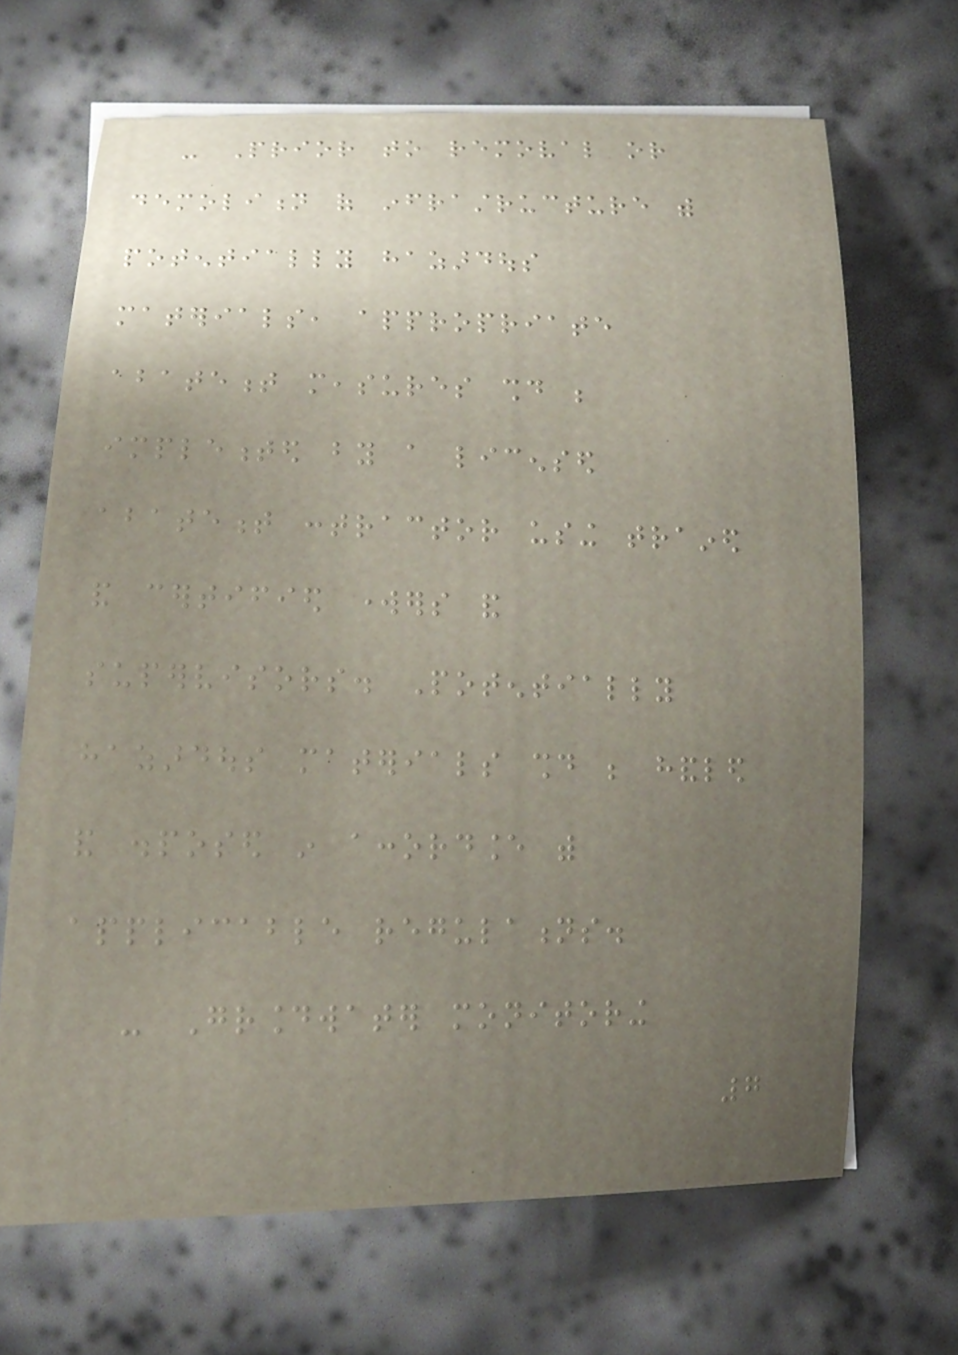- Prior to removal or
demolition of infrastructure with
potentially hazardous
materials, appropriate
abatement measures should be
implemented by a licensed
abatement contractor using trained
and certified workers and
supervisors. Potentially
hazardous materials should be handled
and disposed in accordance with
applicable regulations.
- Groundwater monitoring
7
